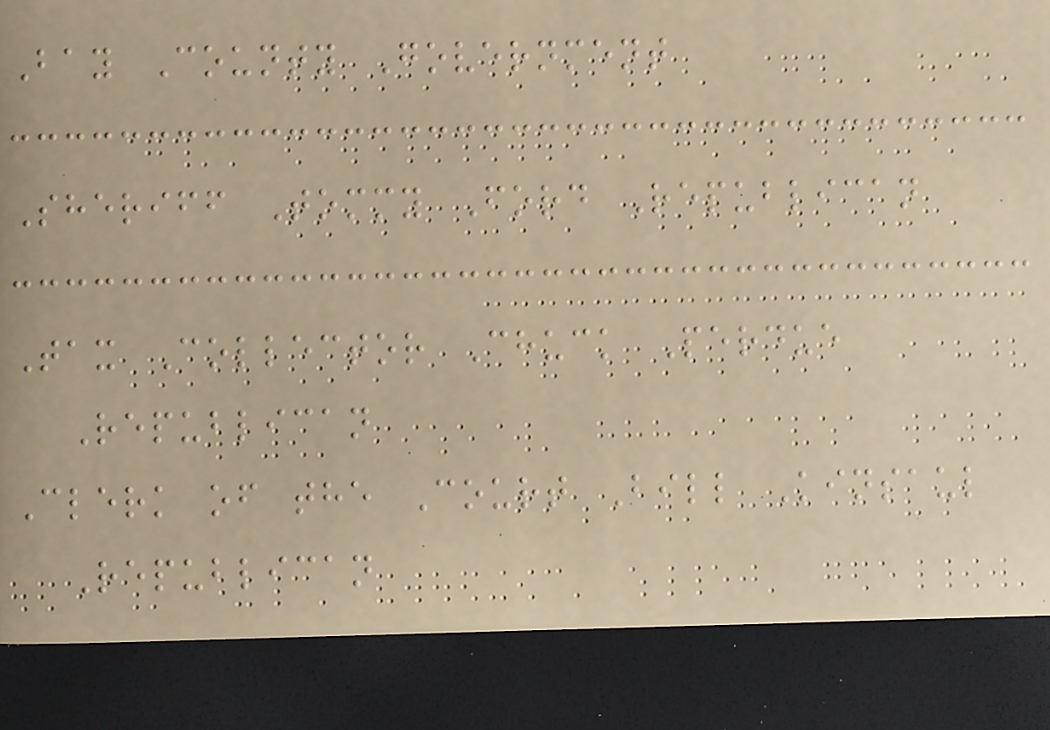Bay County Government
Sheriff Tommy Ford Republican
Tax Collector Chuck Perdue
Republican
Clerk of the Court Bill Kinsaul
Republican
